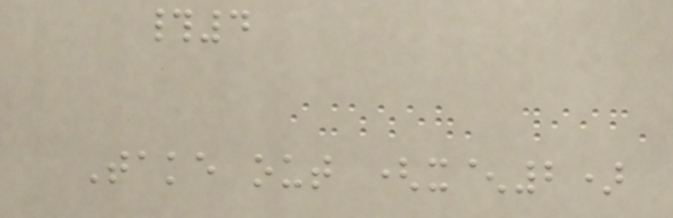#4
Take out (x^2)
